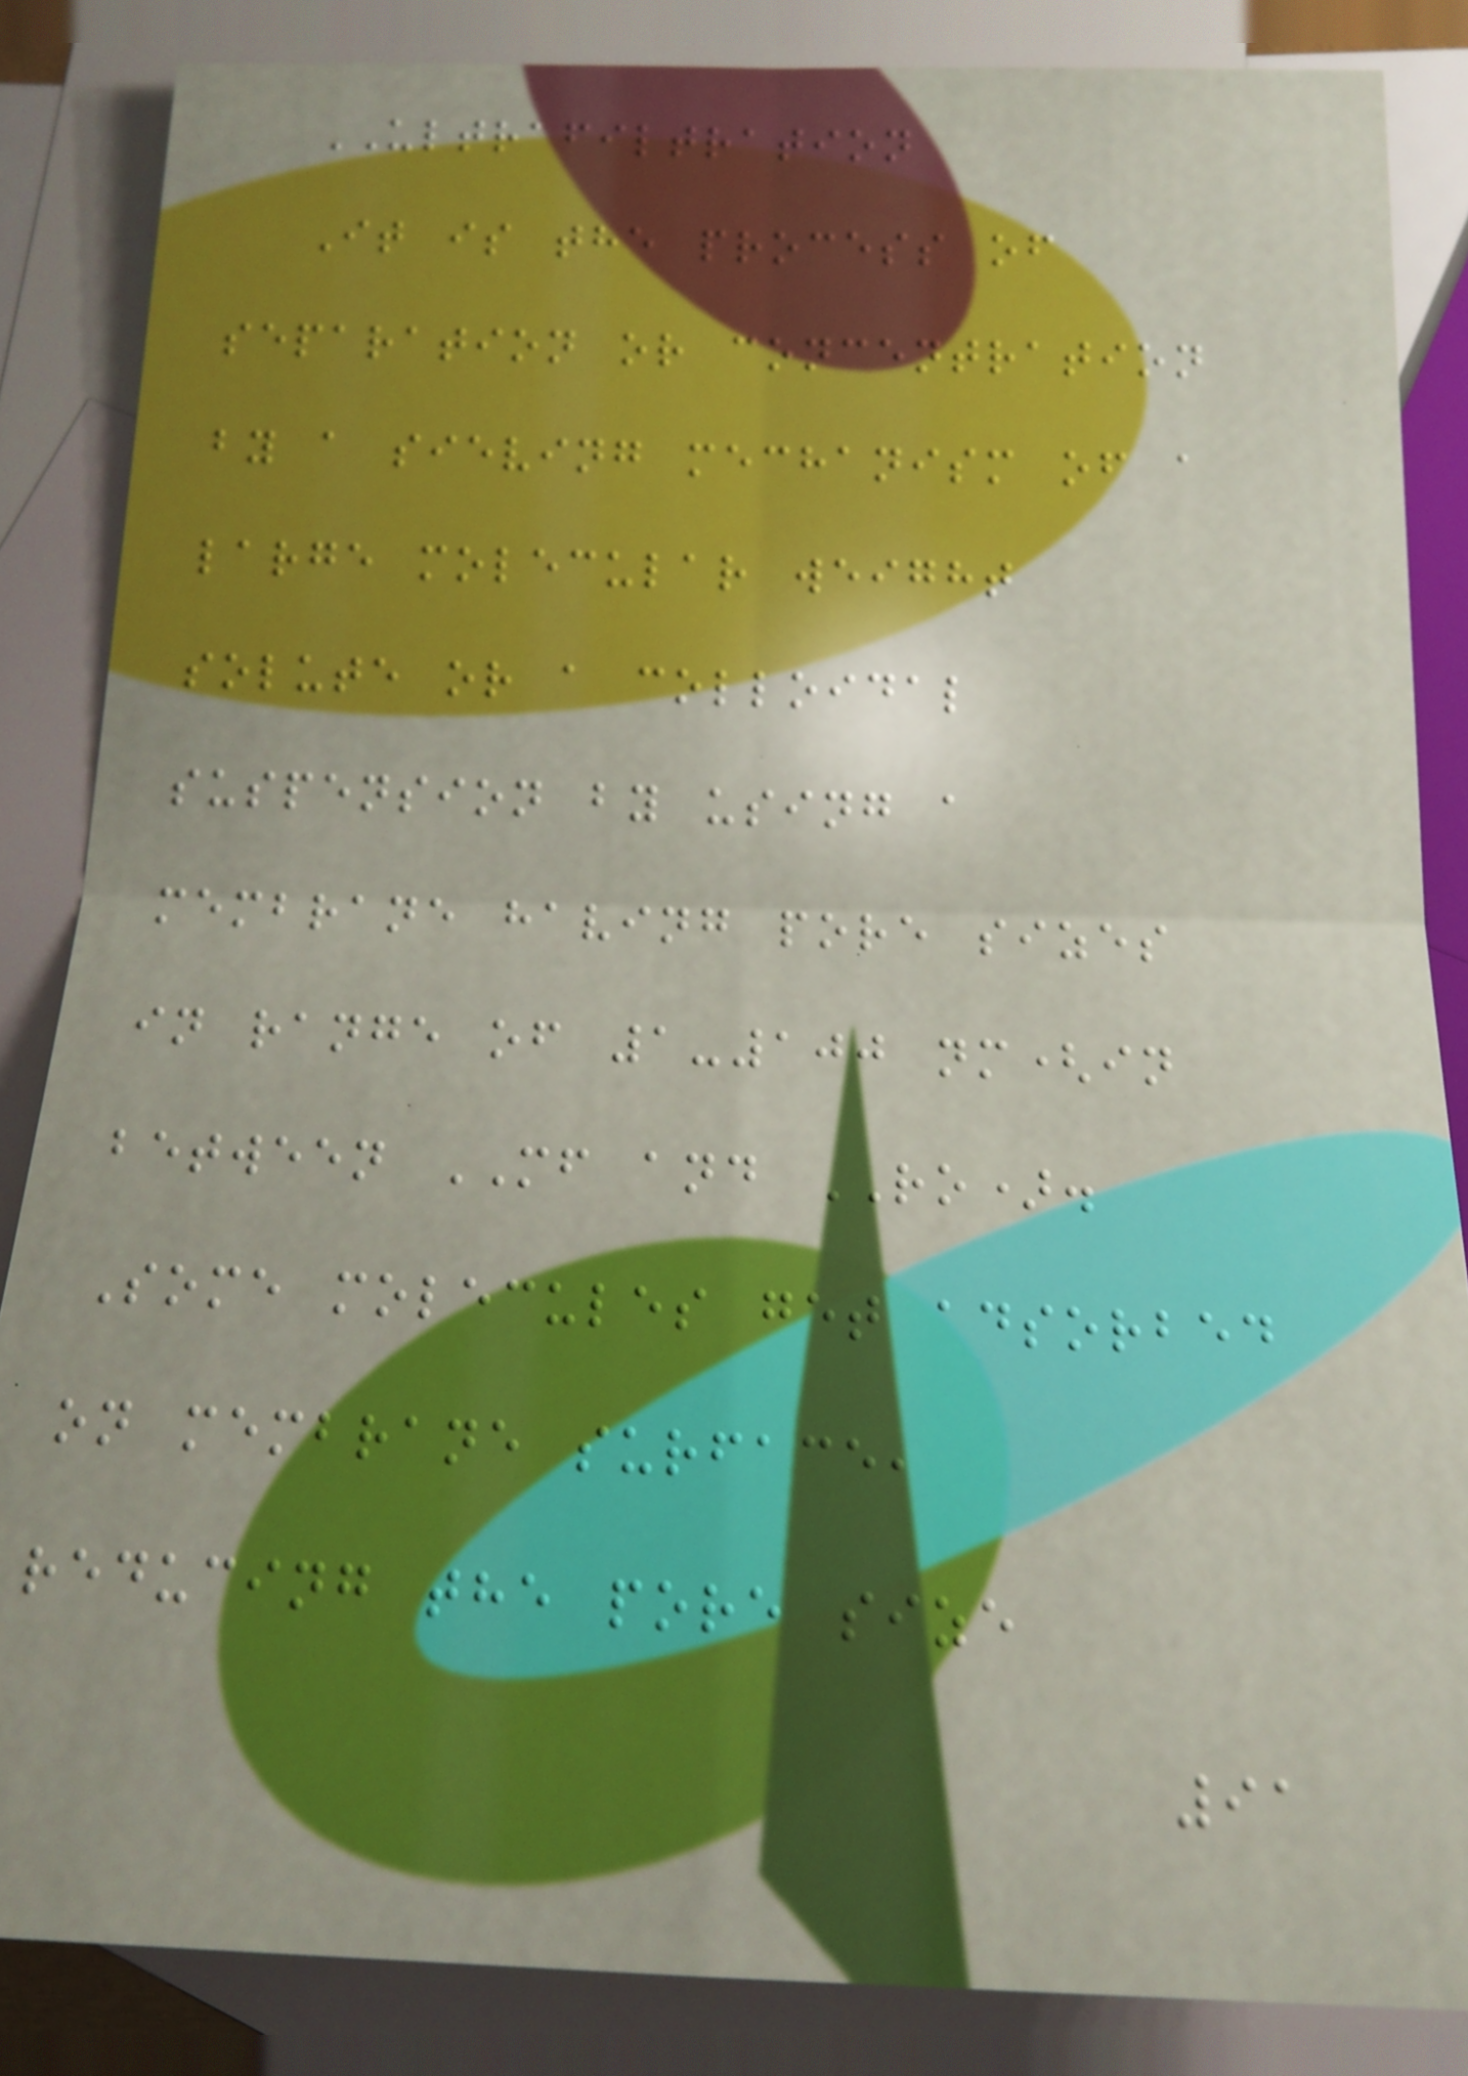ULTRAFILTRATION
It is the process of
separation or concentration
by a sieving mechanism of a
large molecular weight
solute or a colloidal
suspension by using a
membrane having pore sizes
in range of 1-100 nm(in
between MF and RO).
Some molecules get adsorbed
on membrane surface,
reducing the pore size
91
